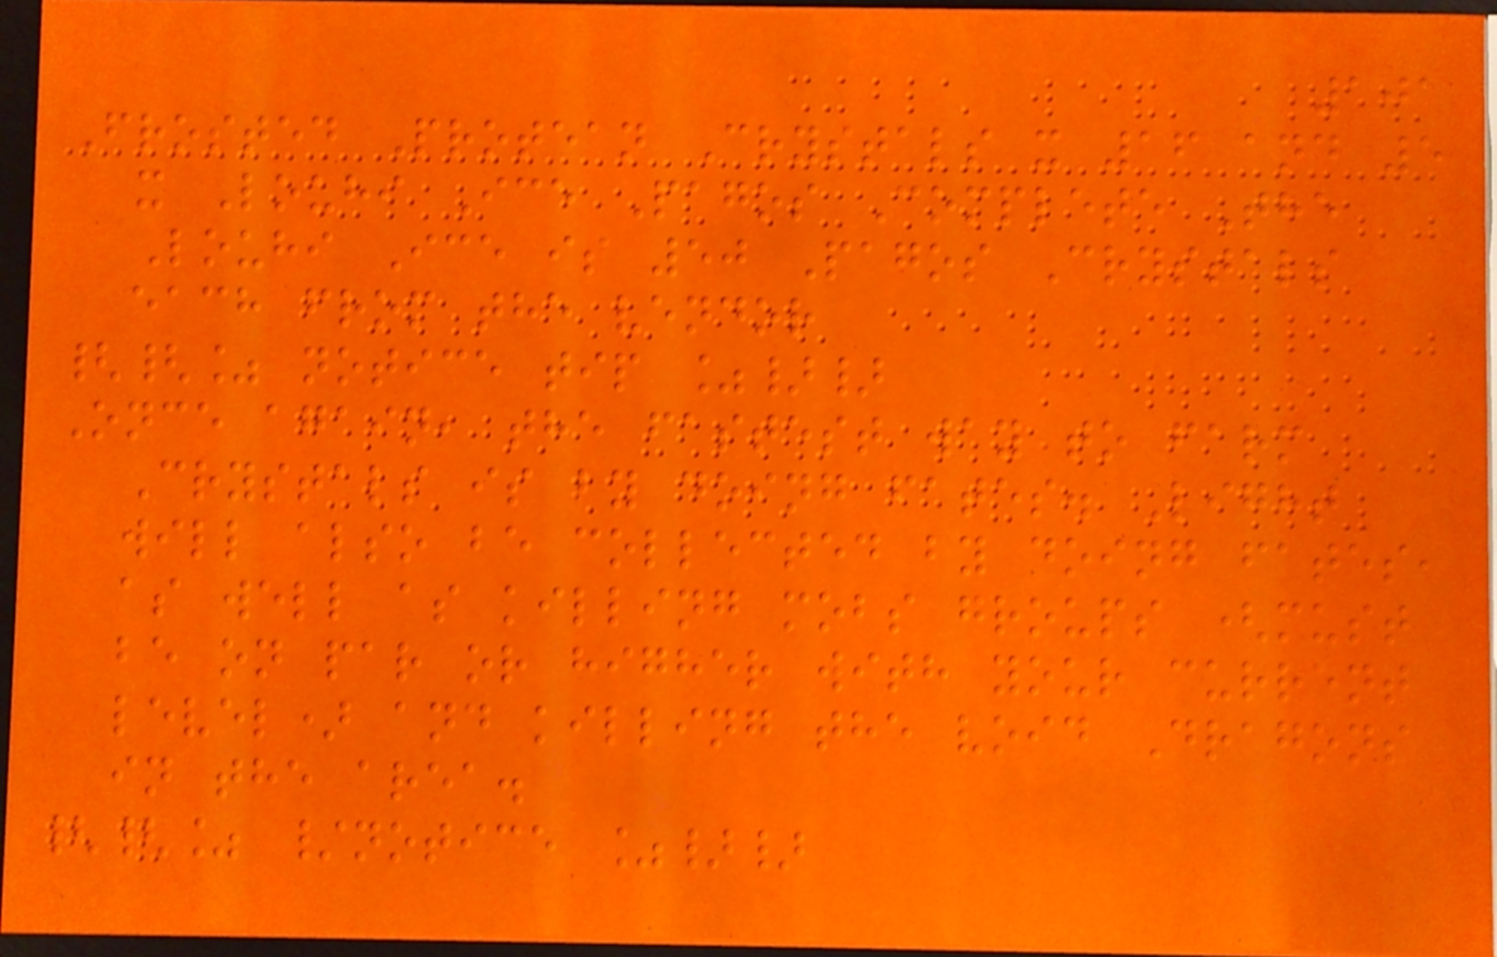101
Frosted Protean Crystals x 16 and 5
x Louhi Ice Pagos Complete The
Louhi Ice is 50 Pagos Crystals
each from the vendor
{{% notice tip %}}
Once again, the fastest way to farm
Crystals is by doing fates. Light
will also be collected by doing fates,
as well as killing mobs groups (must
be on par or higher with your current
level) and killing the void Dragons
in the area.
{{% /notice %}}
